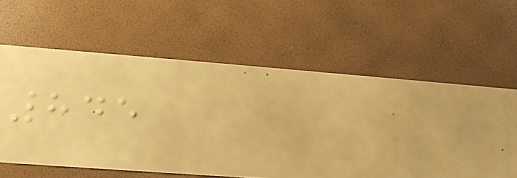845
